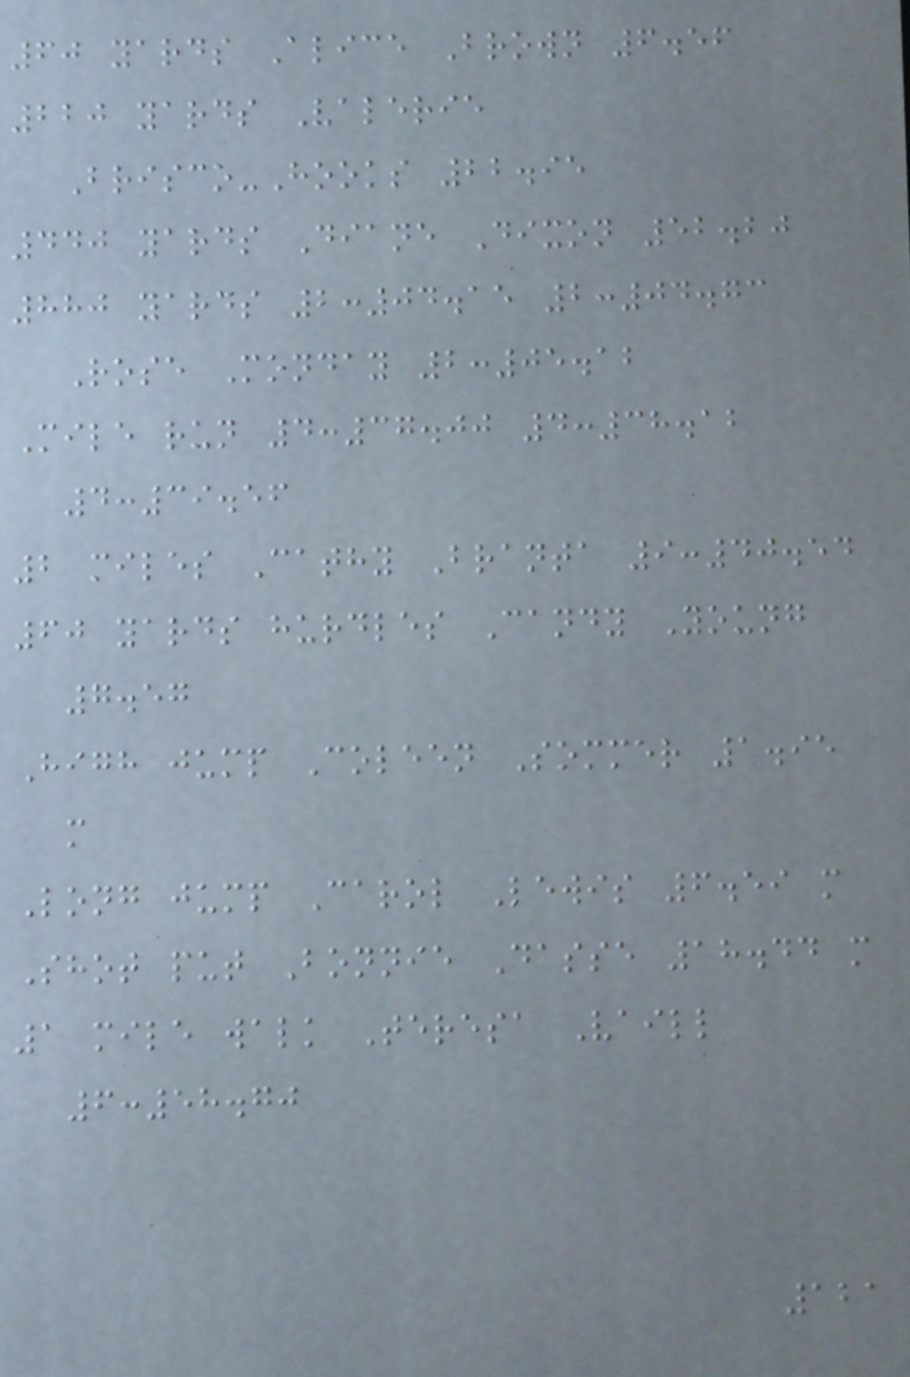60 yards Alice Brown 6.56
220 yards Valerie
Brisco-Hooks 22.95
440 yards Diane Dixon 52.20
880 yards 2:04.15 2:04.73
Rose Monday 2:05.12
Mile run 4:37.00 4:38.12
4:39.56
2 miles Cathy Branta 9:40.54
60 yards hurdles Candy Young
7.57
High jump Coleen Sommer 1.95
m
Long jump Carol Lewis 6.59 m
Shot put Bonnie Dasse 18.44 m
1 mile walk Teresa Vaill
6:58.70
121
